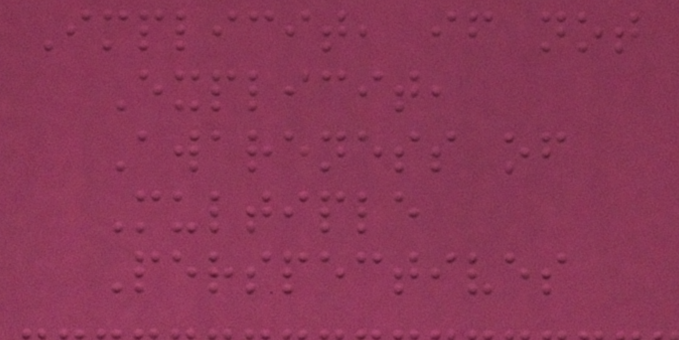Implicit, if not
Explicit,
Awareness of
Multiple
Perspectives
